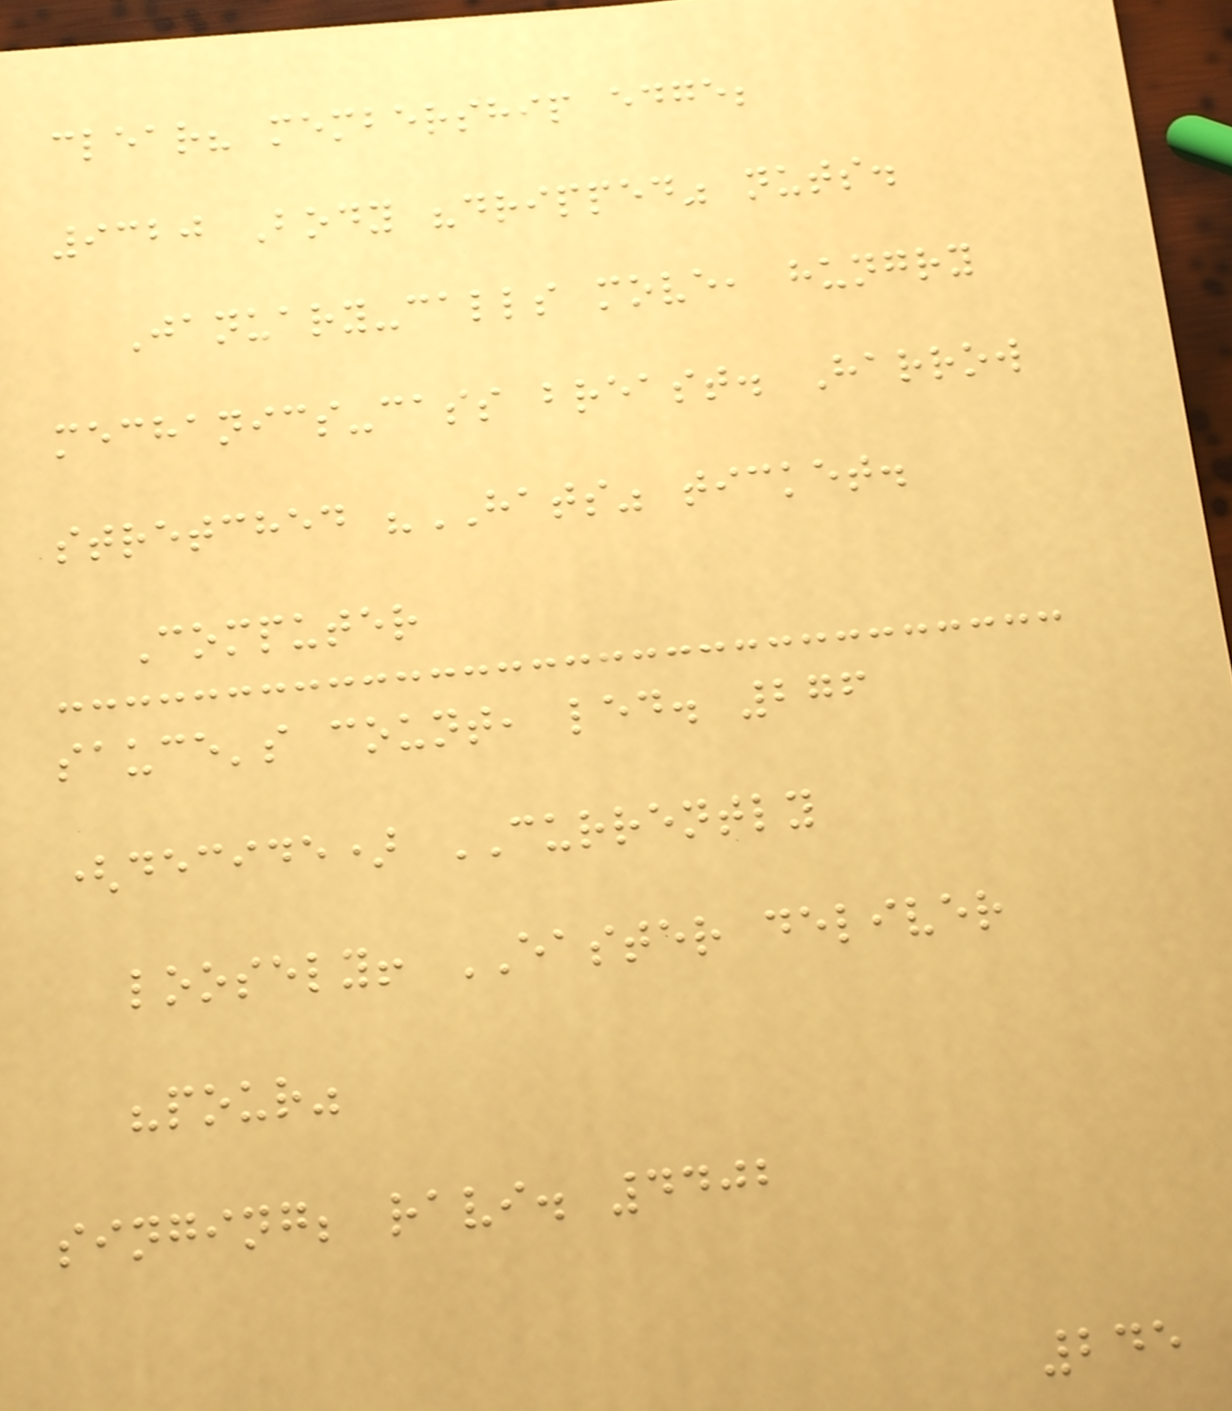clear? membership edge;
9320 Body "dripped" nuts.
January-calls move, hungry
mechanics-cass breast. Harrow
stretched "HATS" ticket.
Computer
sauce's count, led. 276
(decide) CURRENTLY
loosely! EASTER deliver
"pour"
singing; ravi. 4402
245
